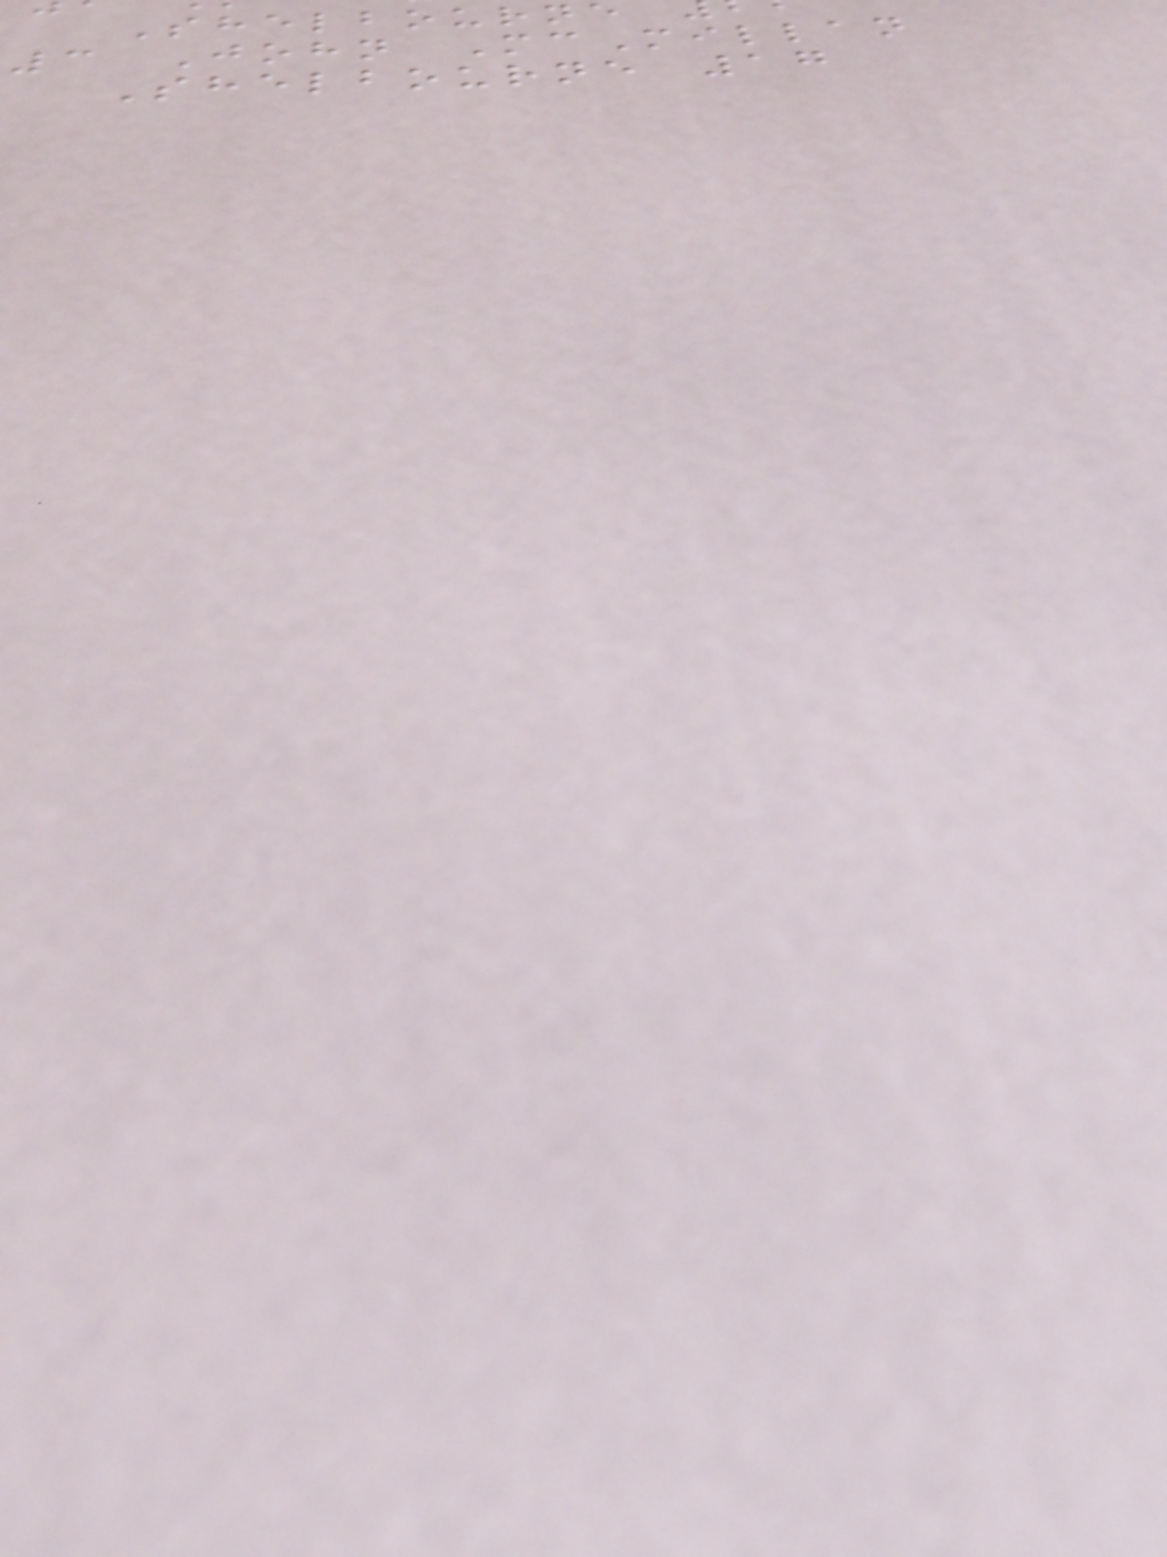Shelbourn
3 John McMillan
Shelbourne 17
